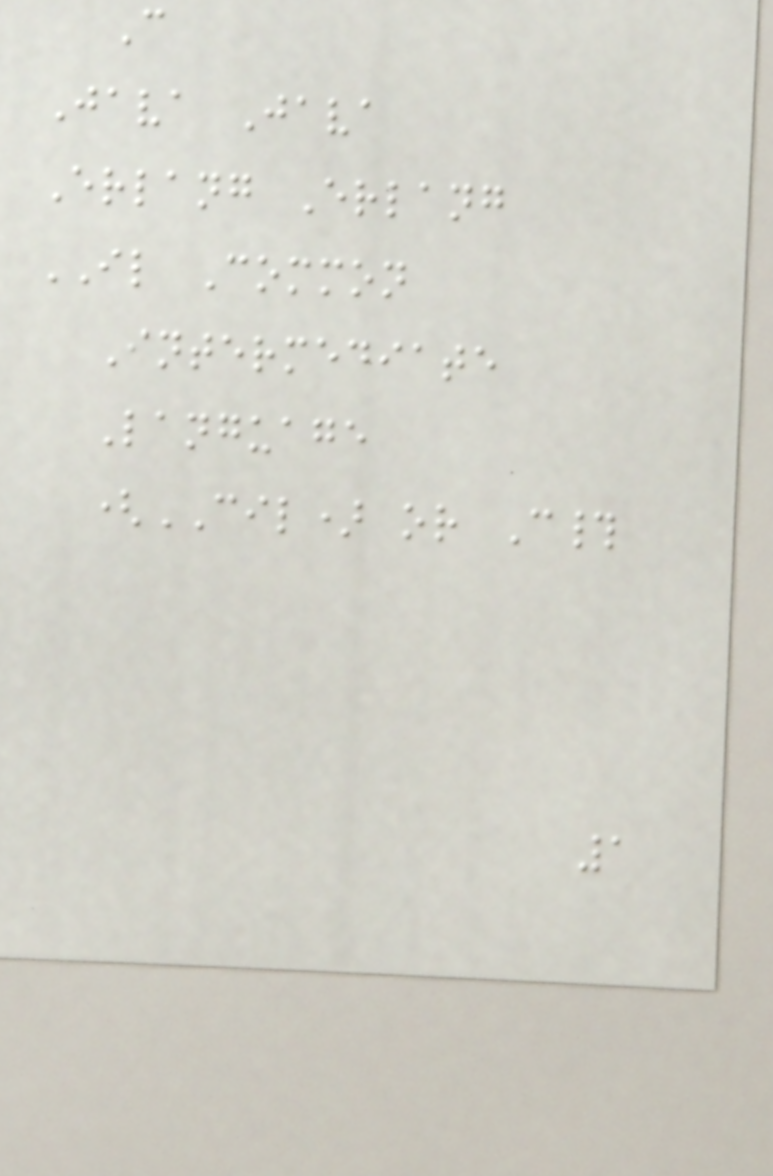C
Java Java
Erlang Erlang
IL Common
Intermediate
Language
(CIL) or C#
1
